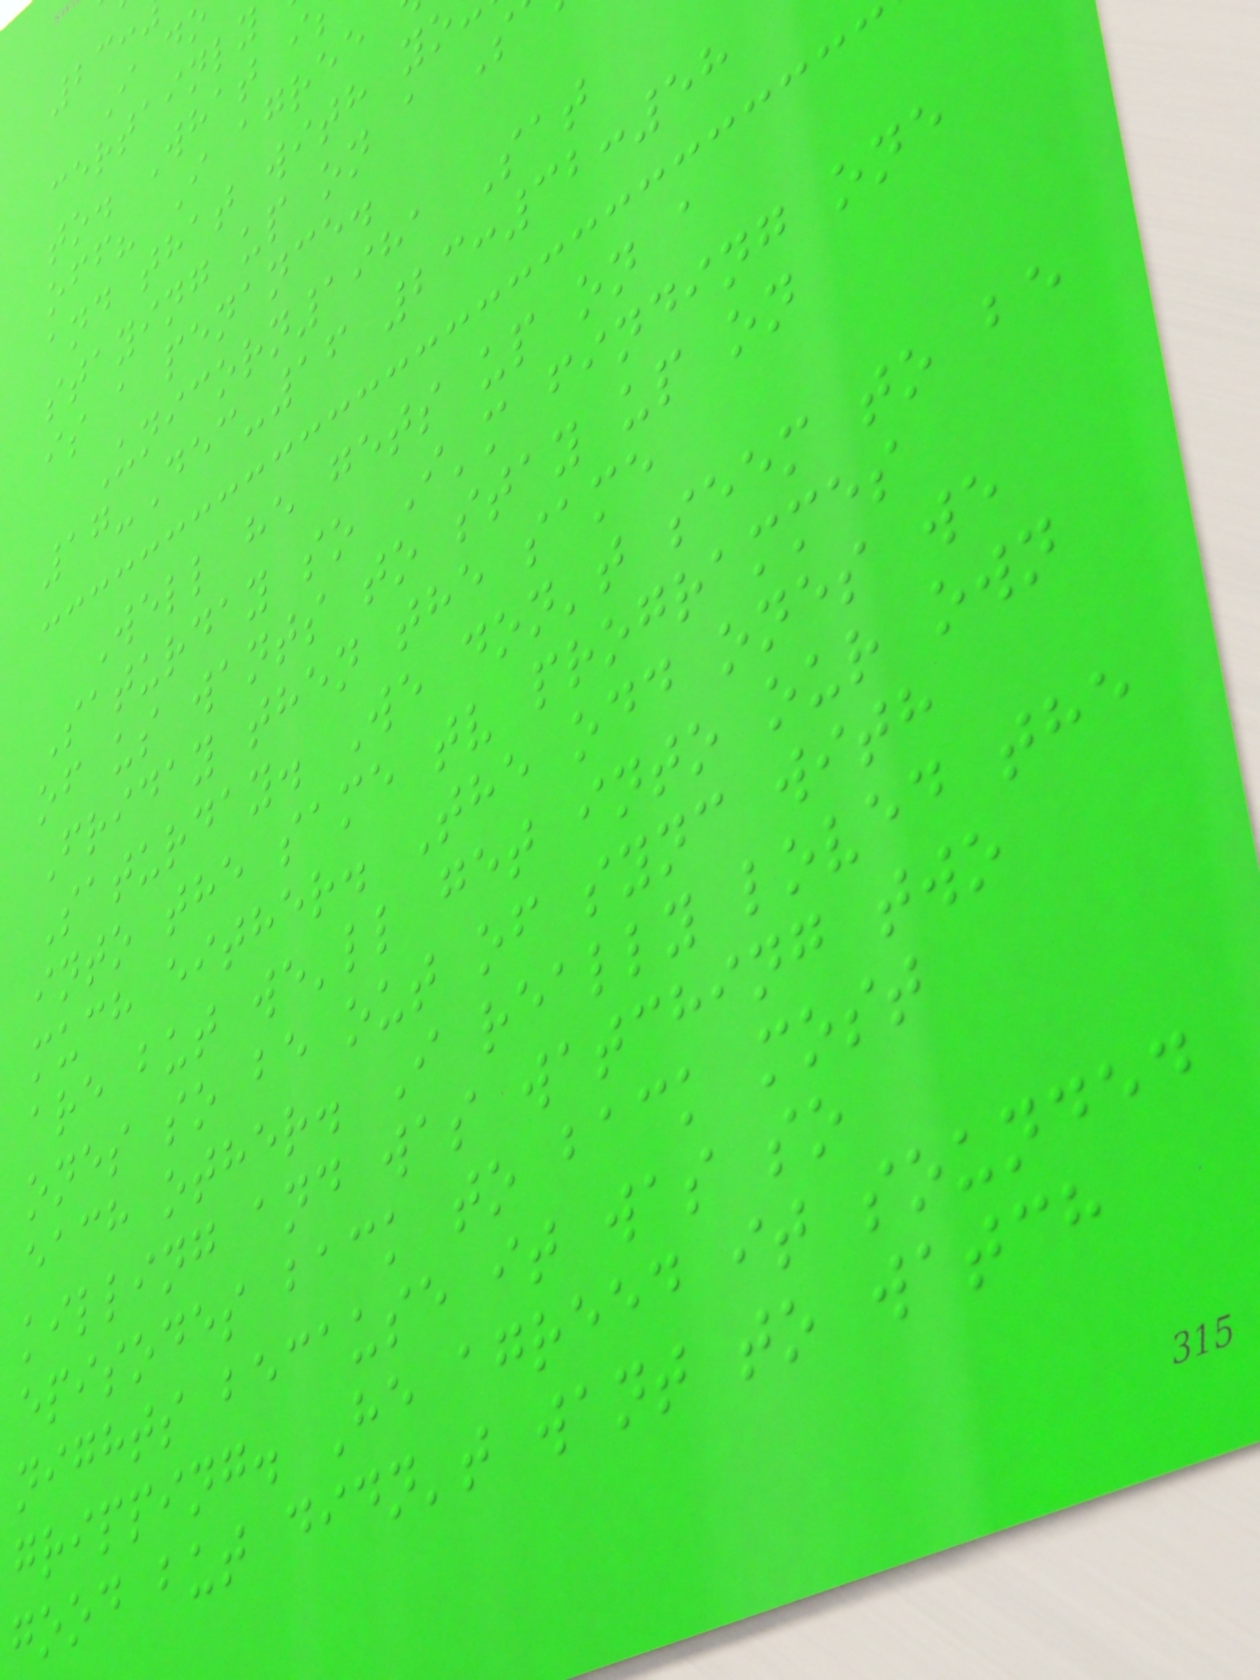23:
certainly
to. What i
off? I agree
and that with yo
staying up on a S
is a penance.
Unicorn1981 Sat
17-Dec-16 23:32:58
Well he gets up on a
Saturday so I'm finding one
of us wants to stay up on
Friday then the same
Saturday. We don't seem to be
into the same tv programmes
much either. The odd ones we
are but we'll get into our own
ones so be out of sync with
each other. I really loved the
killing and was watching two
episodes back to back most
nights because it was so
gripping. He agreed it sounded
good but didn't want to watch
